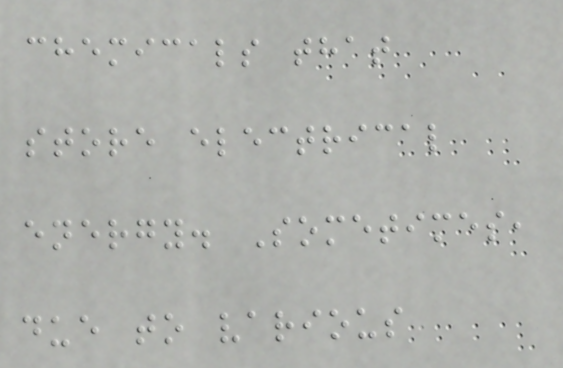chemicals that
store electrical
energy. Sometimes,
due to various
